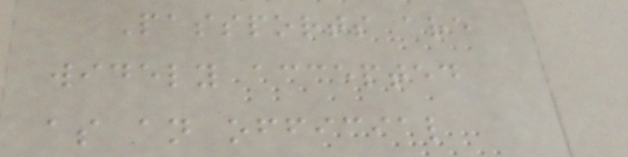Passports are
widely accepted
as an official
